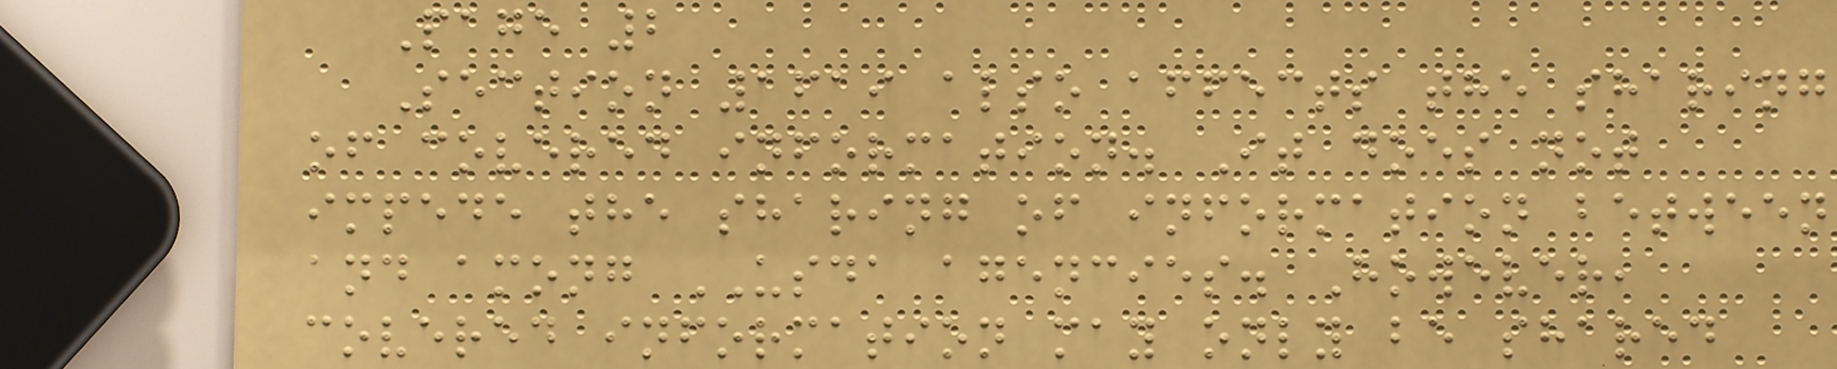Page 2
Section 1619 also affects the sharing
of covered information. It does not
impede the sharing of information between
and among USDA agencies. However,
covered information may only be shared
